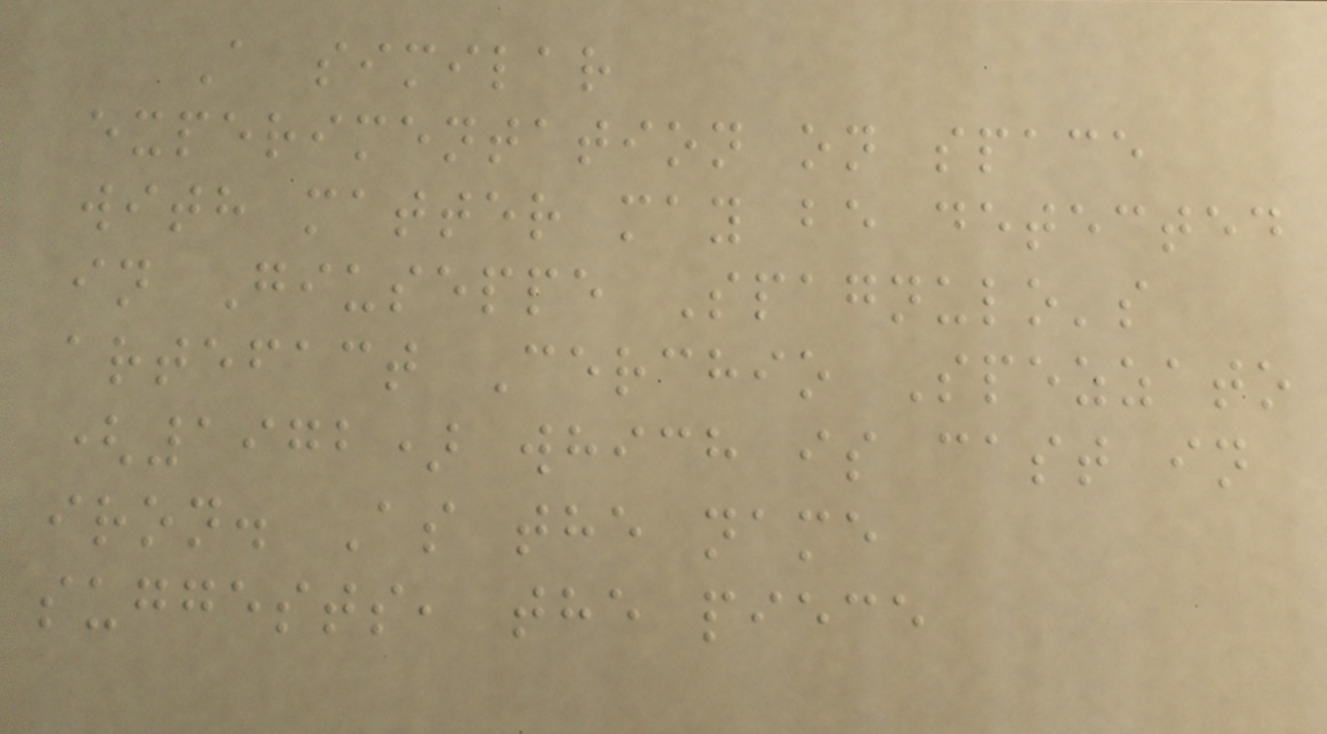A similar
experimentation on space
with matter may be detected
in Giuseppe Spagnulo's
artefact Cerchio Spezzato
(1972) which is cast in
iron. As the name
suggests, the piece
